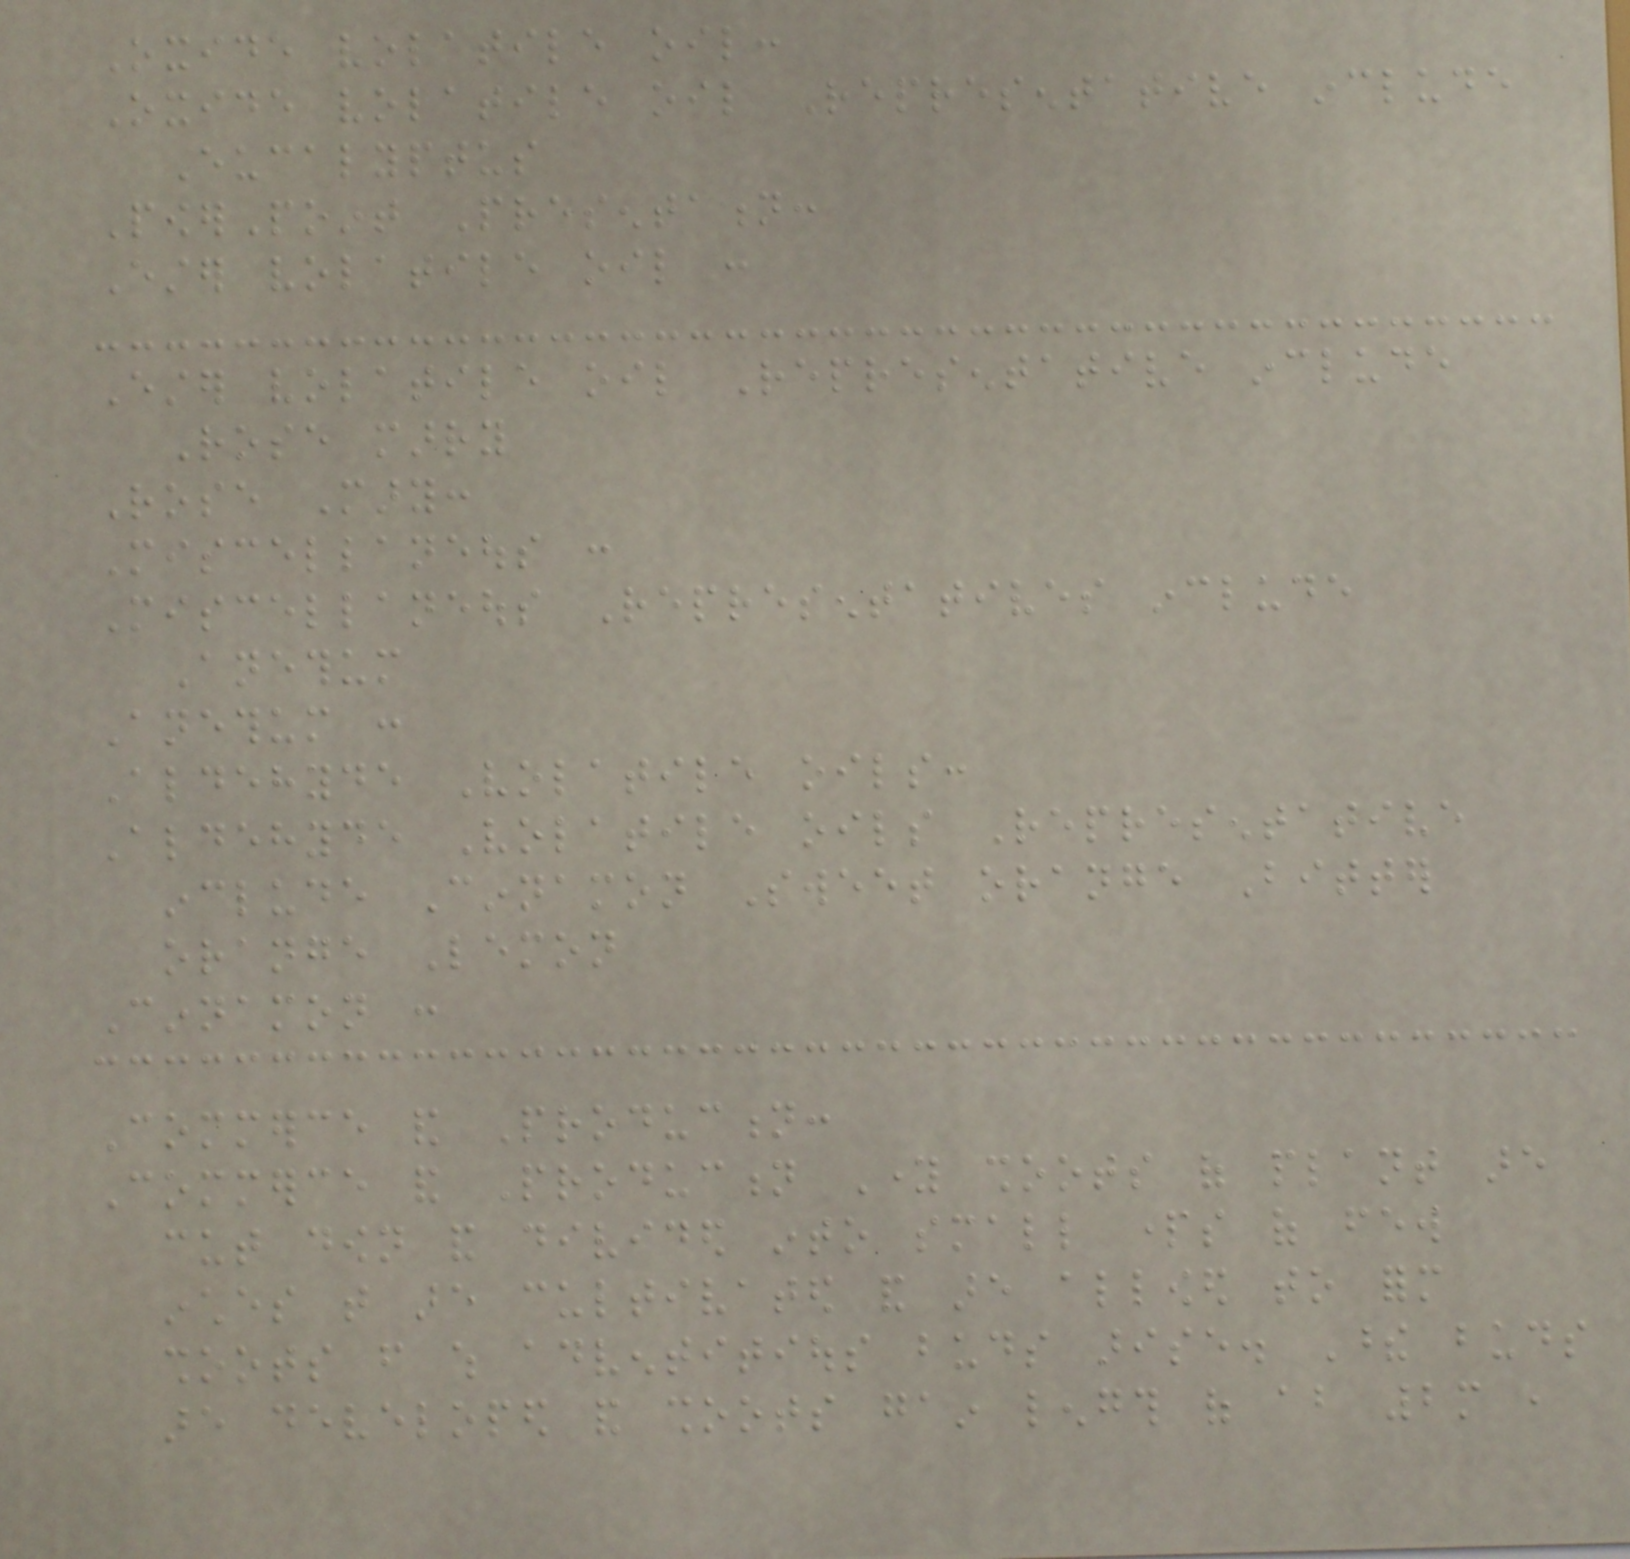Oxide volatile oil:
Oxide volatile oil Representative include
Eucalyptus
PowerPoint Presentation:
Ester volatile oil :
Ester volatile oil Representative include
Rose marry
Rose Mary:
Miscellaneous :
Miscellaneous Representatives include
Anethum
Anethum :
Aldehyde Volatile oils:
Aldehyde Volatile oils Representative
include Cinnamon Sweet orange Bitter
orange Lemon
Cinnamon :
Commerce and Production:
Commerce and Production Young shoots of plant are
cut down and divided into small parts of few
inches that are cultivated and are allowed to form
shoots from which adventitious buds arise. These buds
are developed and shoots gain length of about 2m ,
